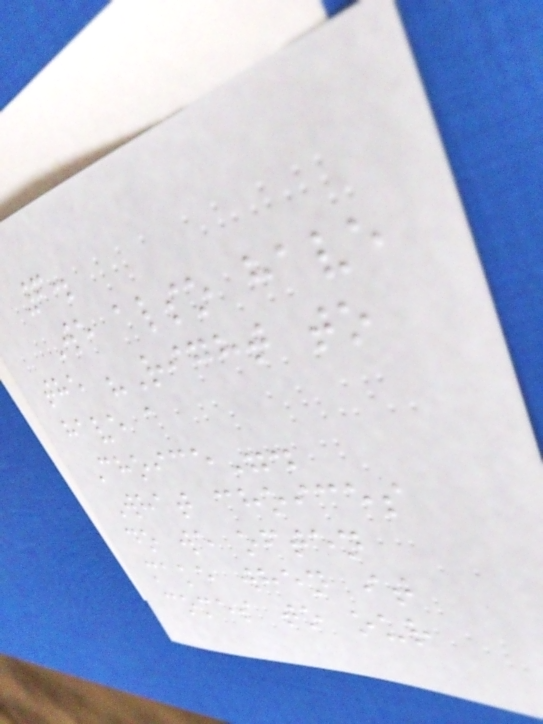6.
We also have
the "Right to
have a
Choice".
What choices
do we often
make when it
comes to our
